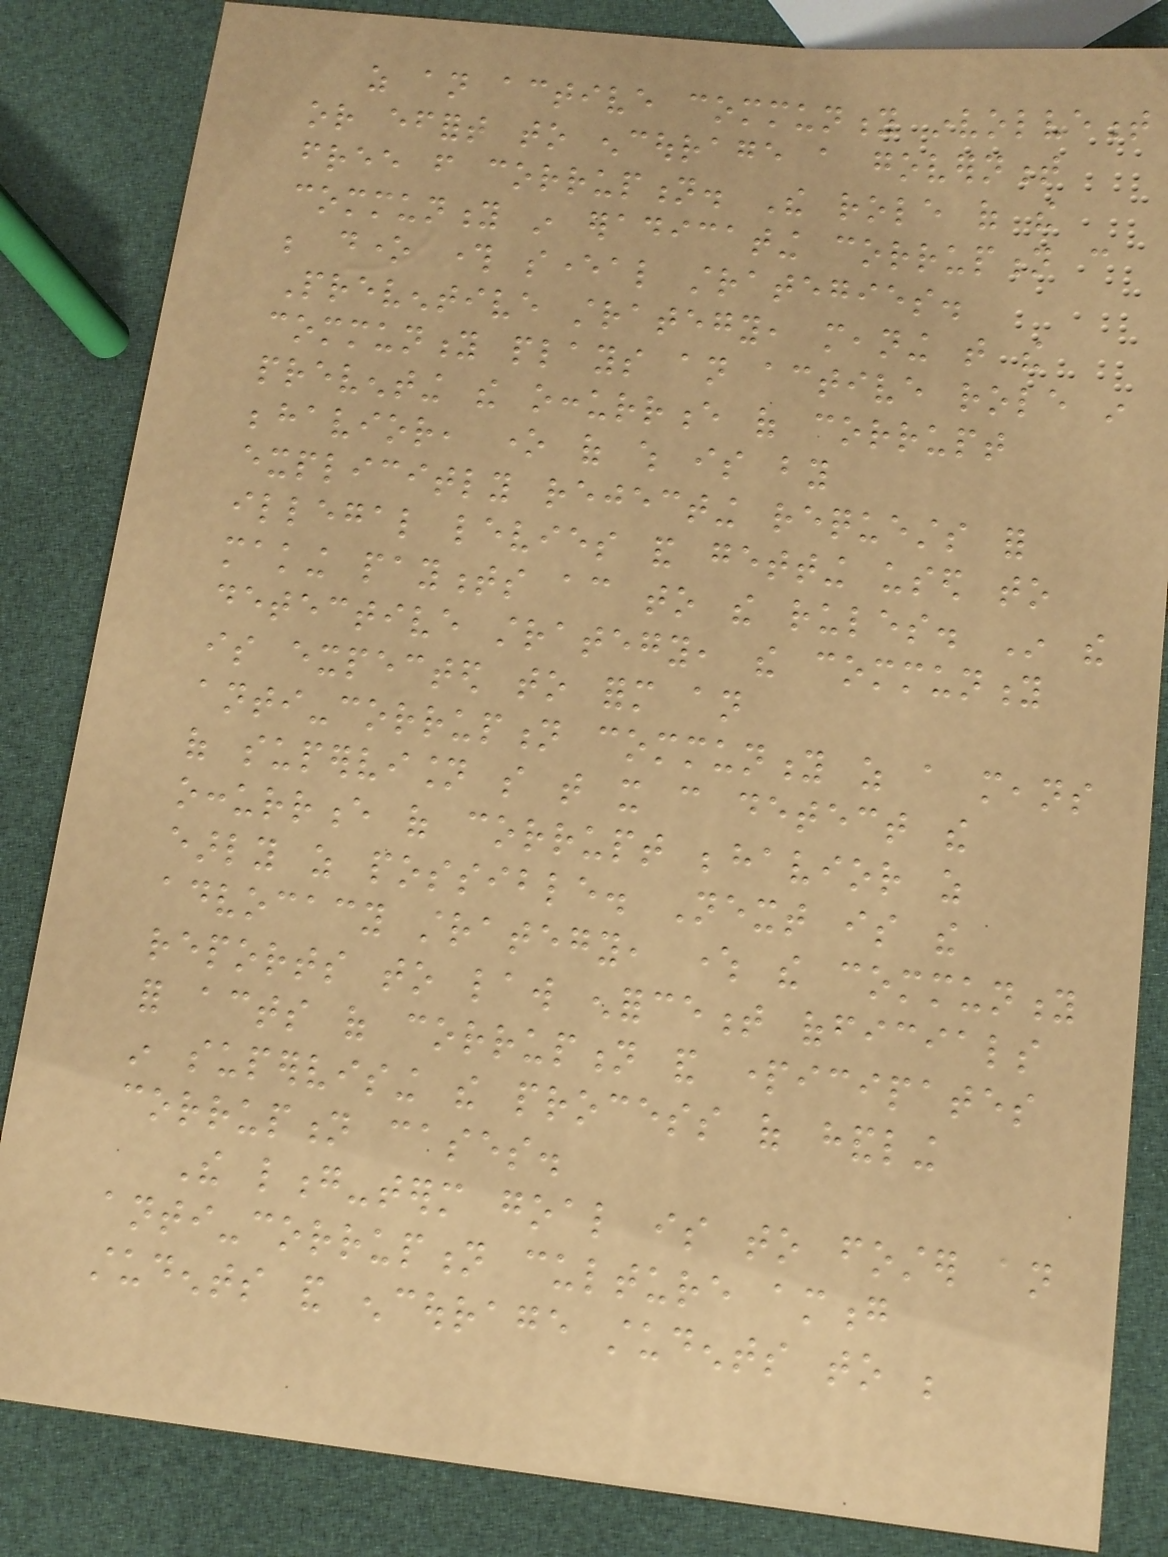as an active community involvement
or effort to encourage a government
free from corruption. The role of the
community in eradicating corruption can
be done through several strategies.
Preventive strategy, meaning that the
community plays an active role in
preventing the occurrence of corrupt
behavior, one of which is by
explicitly rejecting requests for
illegal levies and getting used to
making payments according to the rules. In the
detective strategy, the community
is expected to form an
anti-corruption community as a means
of supervision so that it can detect the
occurrence of corrupt behavior as
early as possible. Next is the
advocacy strategy, where the community
reports to law enforcement officials
for acts of corruption and participates
in supervising the process of handling
corruption cases.
The long-term goal is to foster an
anti-corruption culture among
students and encourage students to be
